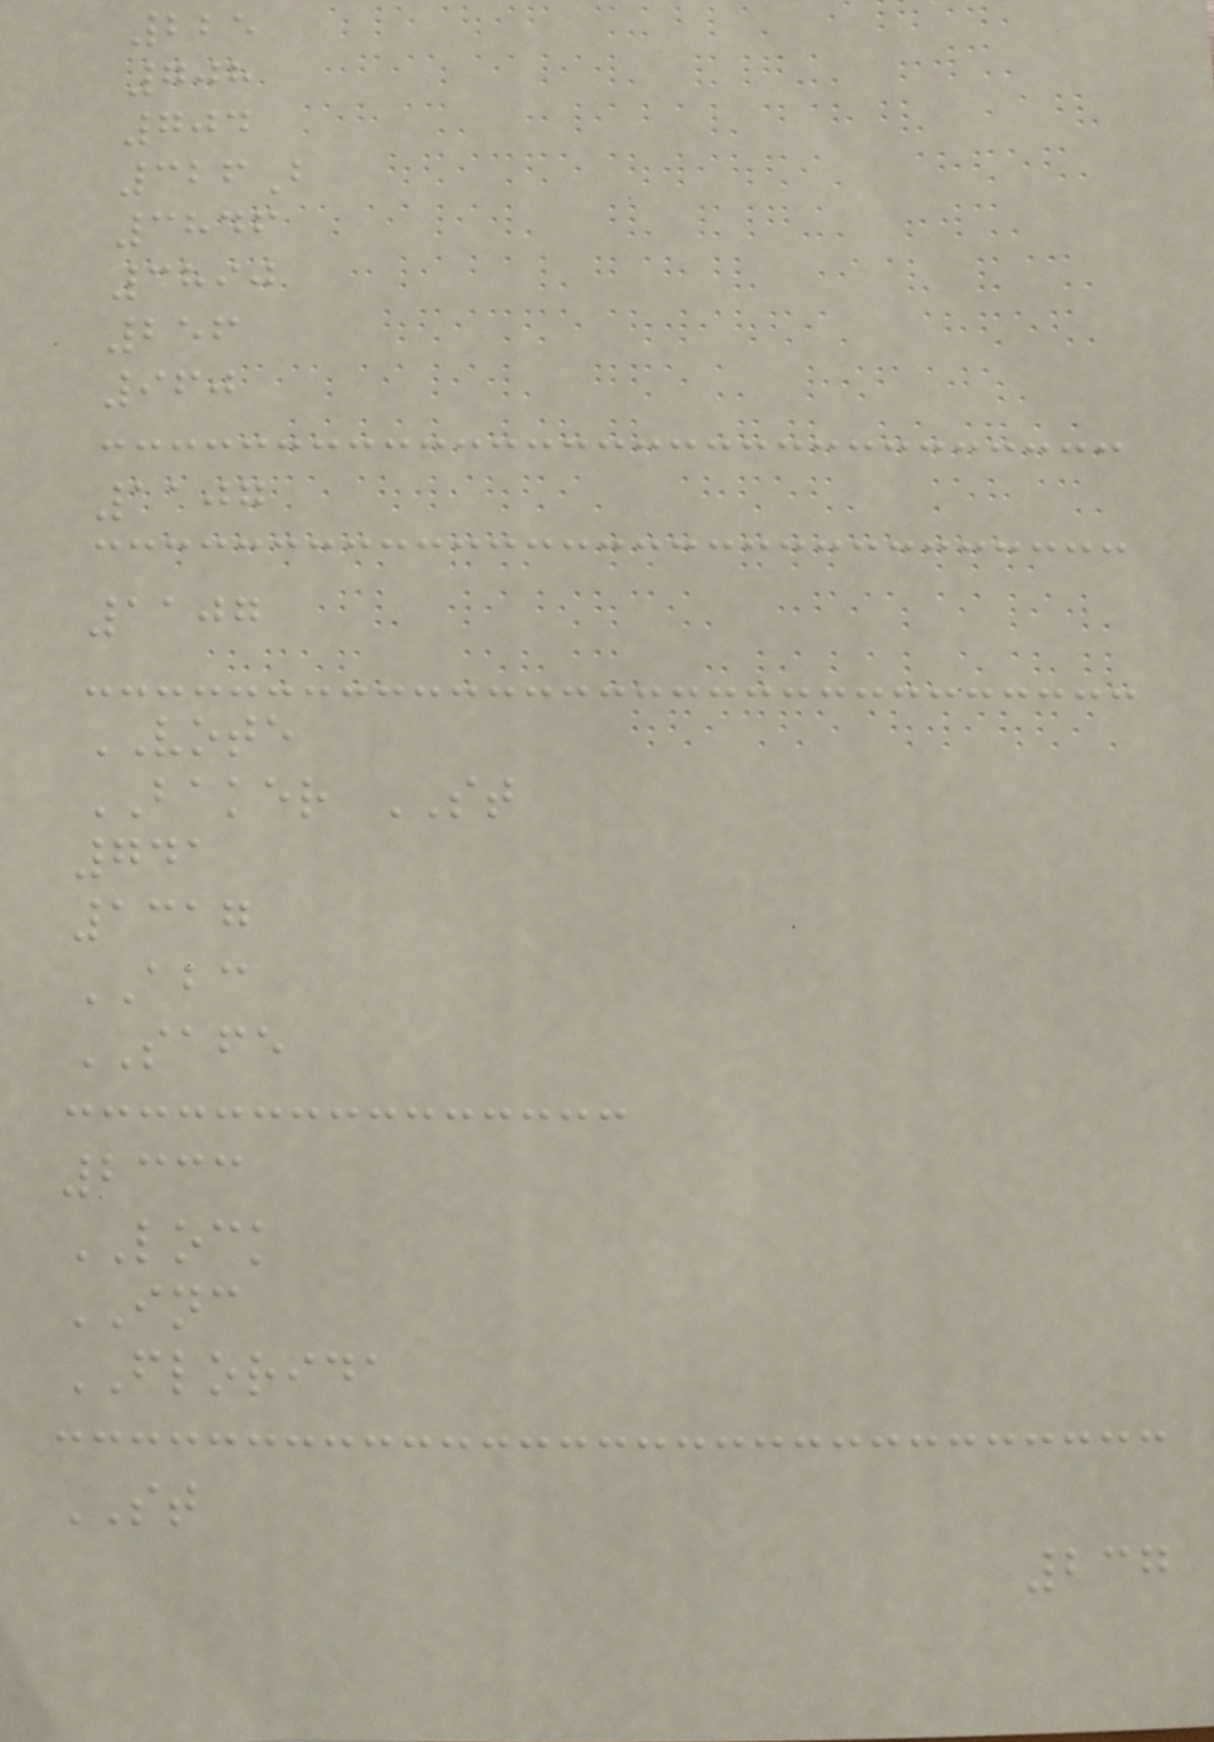225
708
704
326B
3846
3890
256
960
1107
1107
VOTE
BAKER ST
741
1317
ABC
SAFE
2333
LOCK
INC
FLORIDA
ST
237
